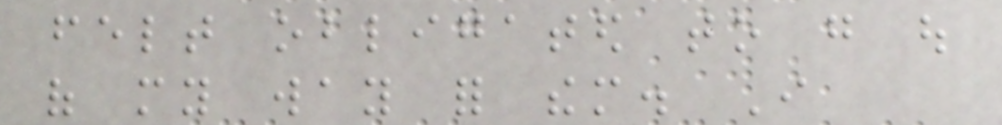felt obligated to go out
of my way for them. I
